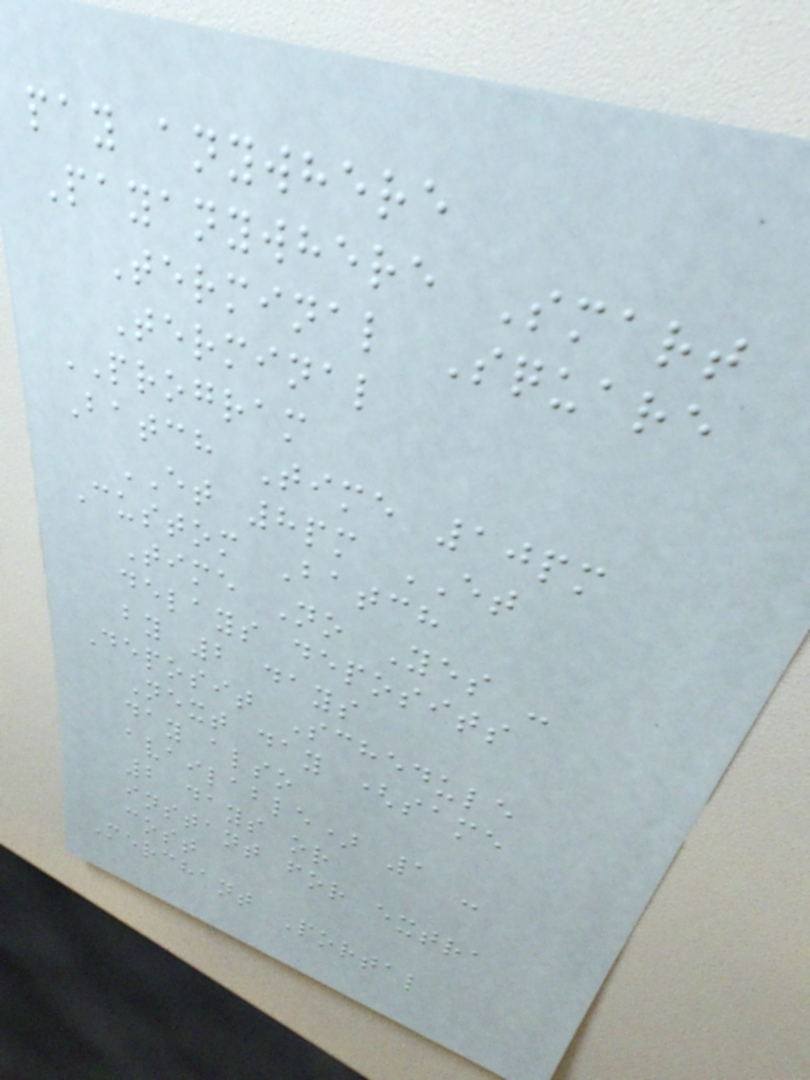pay anywhere
Payanywhere Smart
Terminal Square
Terminal
PROGRAM
Batch Time 10pm
ET 8pm ET
Custom Batch
Time No Yes -
delays deposits
by 2 days
Deposit Schedule
Next day (same
day also
available) 1 -
2 days or
instant for extra
cost
Merchant Portal
